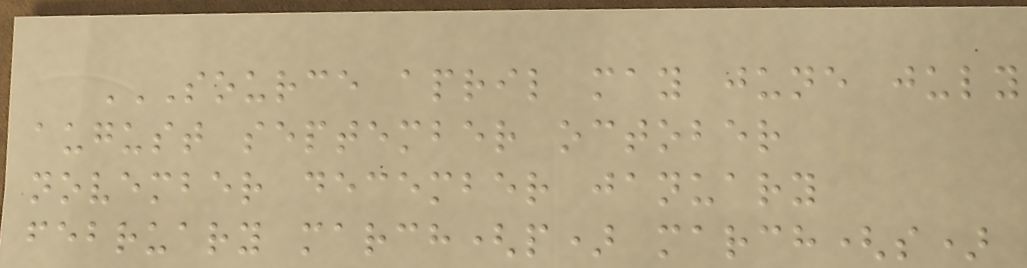SOURCE APRIL MAY JUNE JULY
AUGUST SEPTEMBER OCTOBER
NOVEMBER DECEMBER JANUARY
FEBRUARY MARCH(P) MARCH(S)
